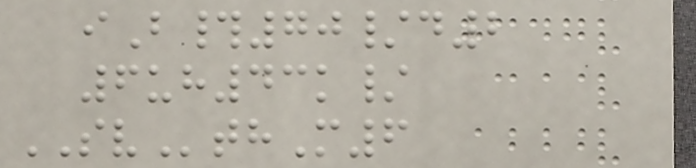iB#70/d2
6uh43k/
SVthM6
